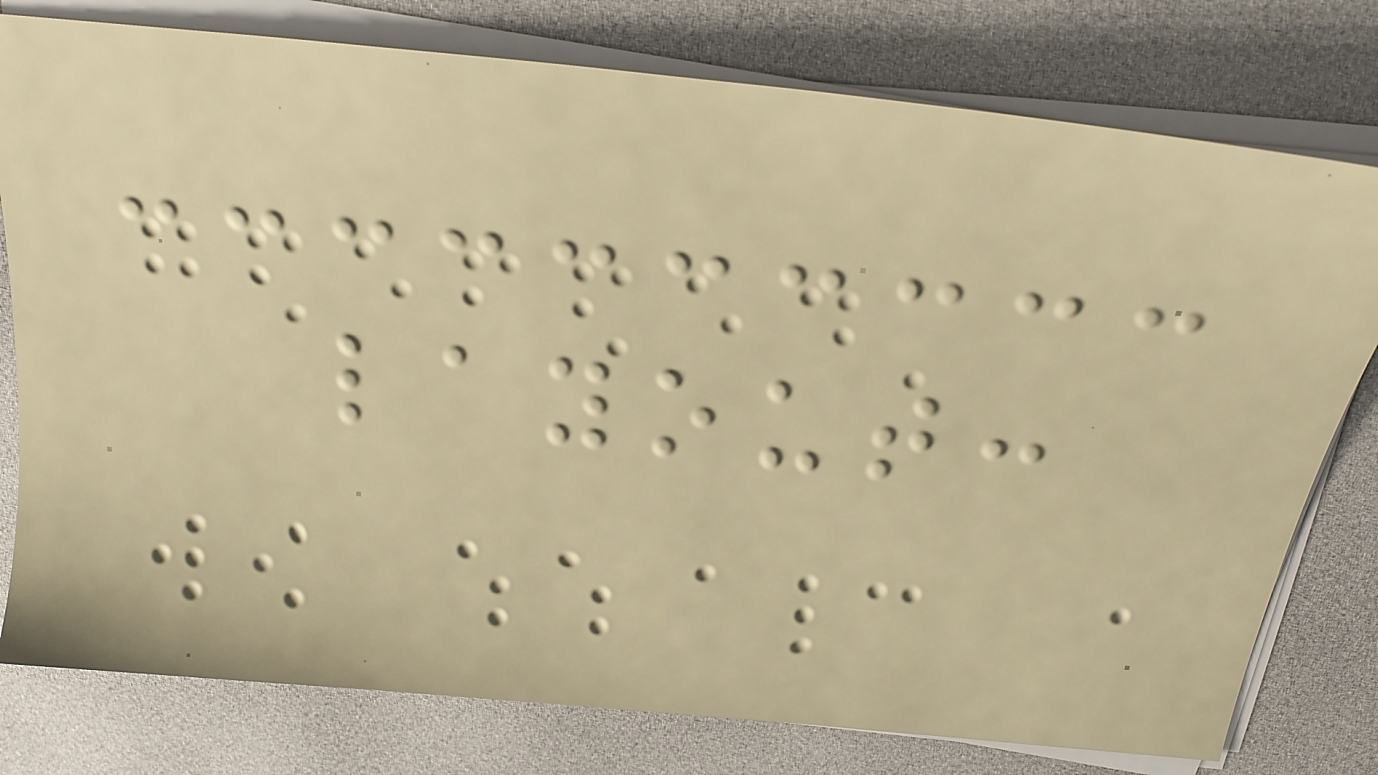layout:
